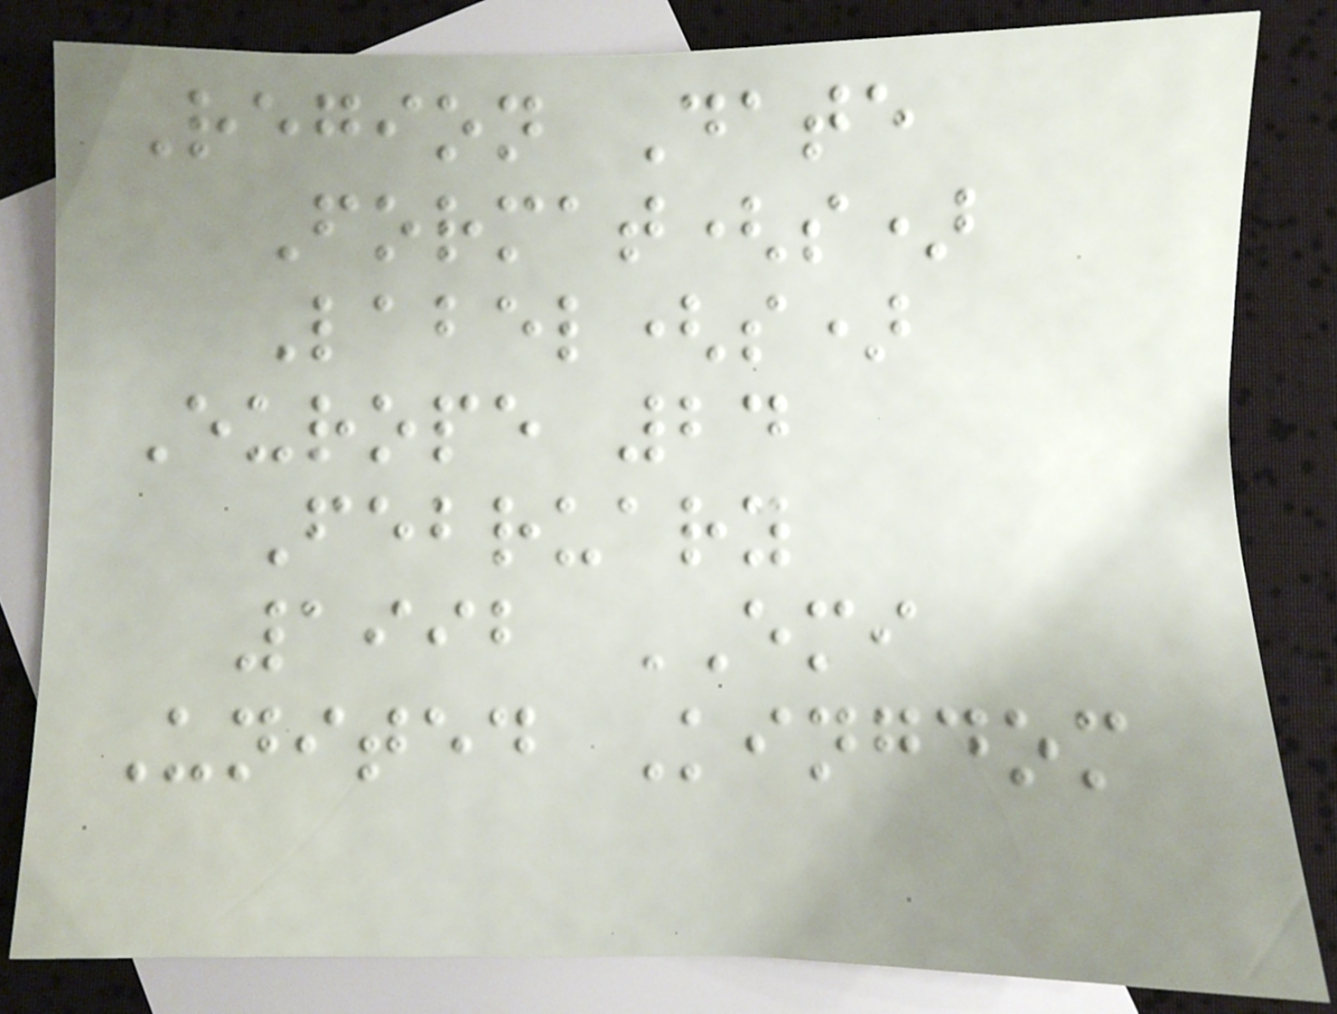Region Date
Format(s)
Label(s)
Europe 24
February
1992 EMI
United Kingdom
